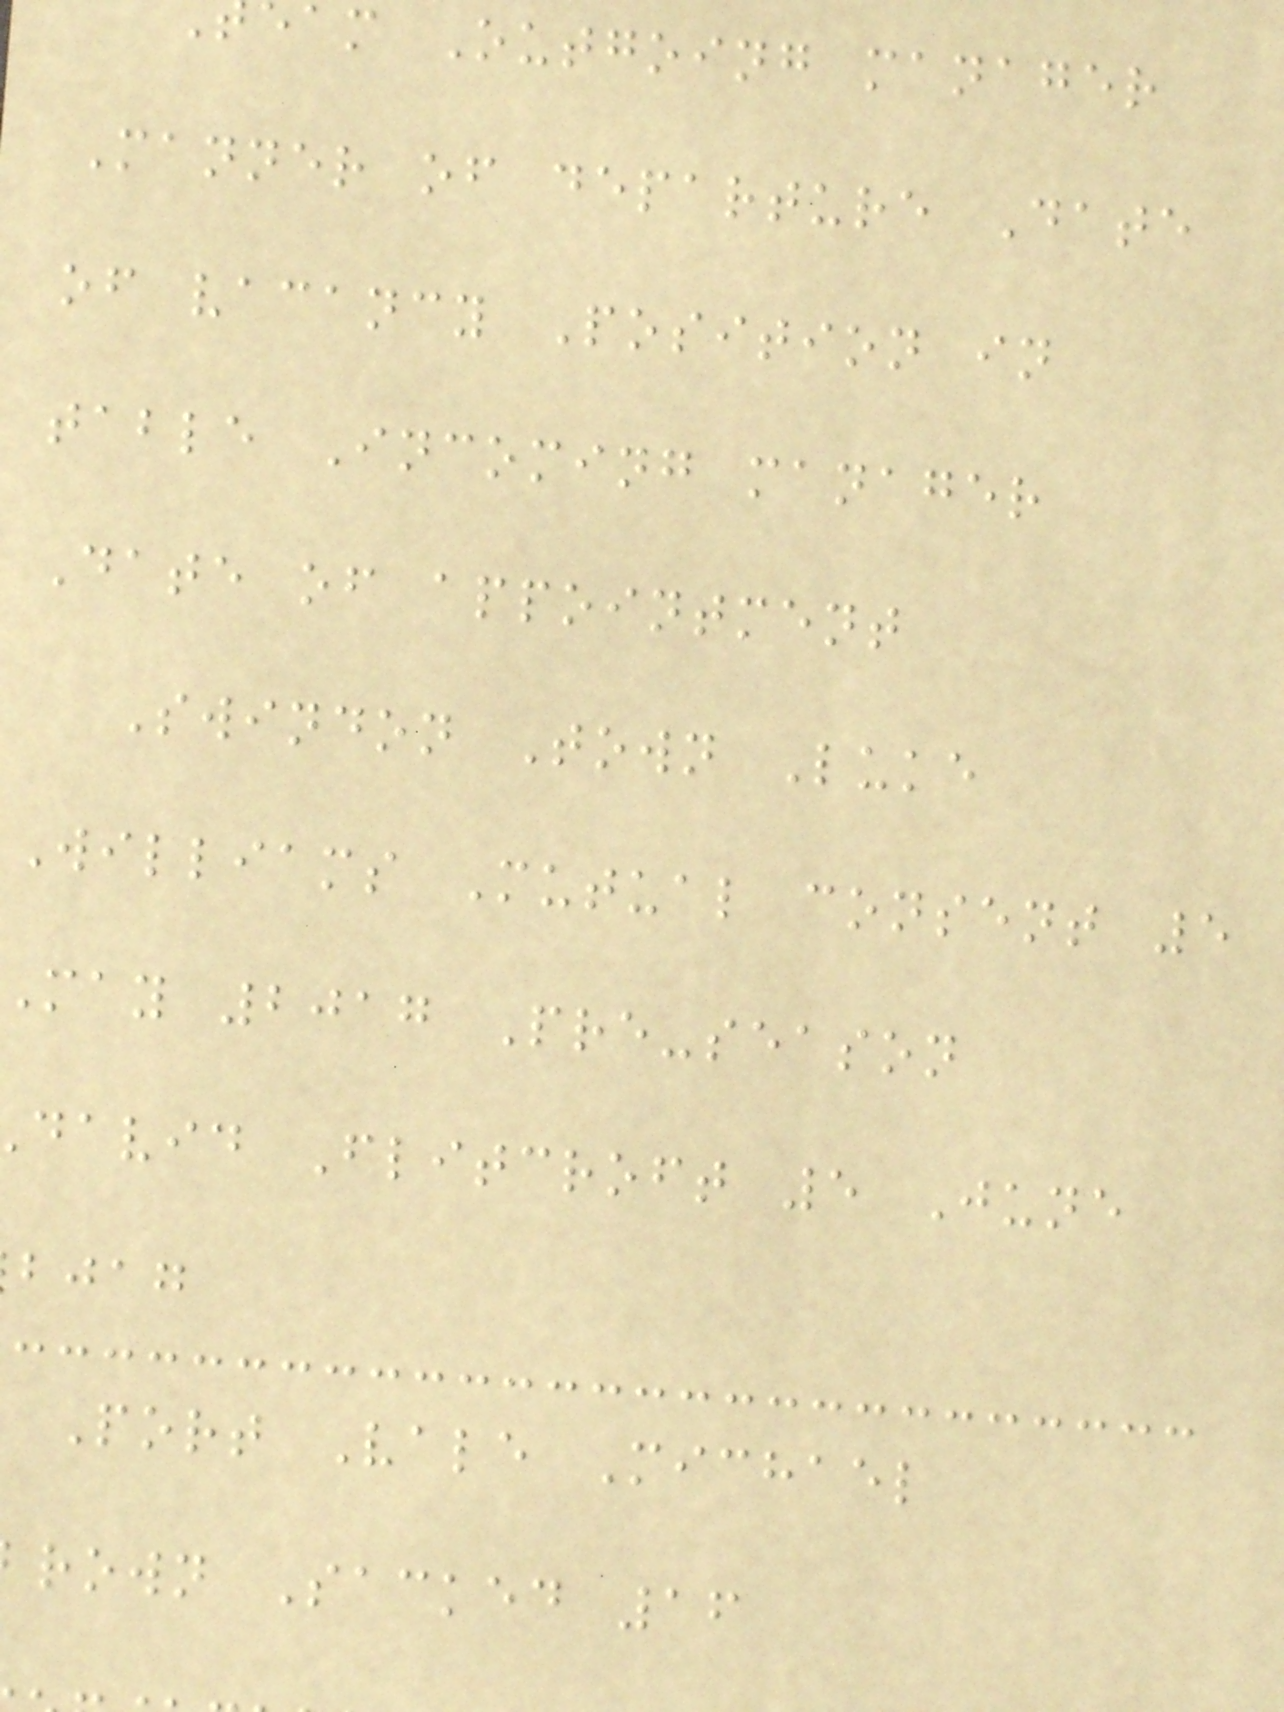am Outgoing manager
Manner of departure Date
of vacancy Position in
table Incoming manager
Date of appointment
Swindon Town Luke
Williams Mutual consent 5
may 2017 Pre-season
david Flitcroft 5 June
bjag
Port Vale Michael
rown Sacked 16
